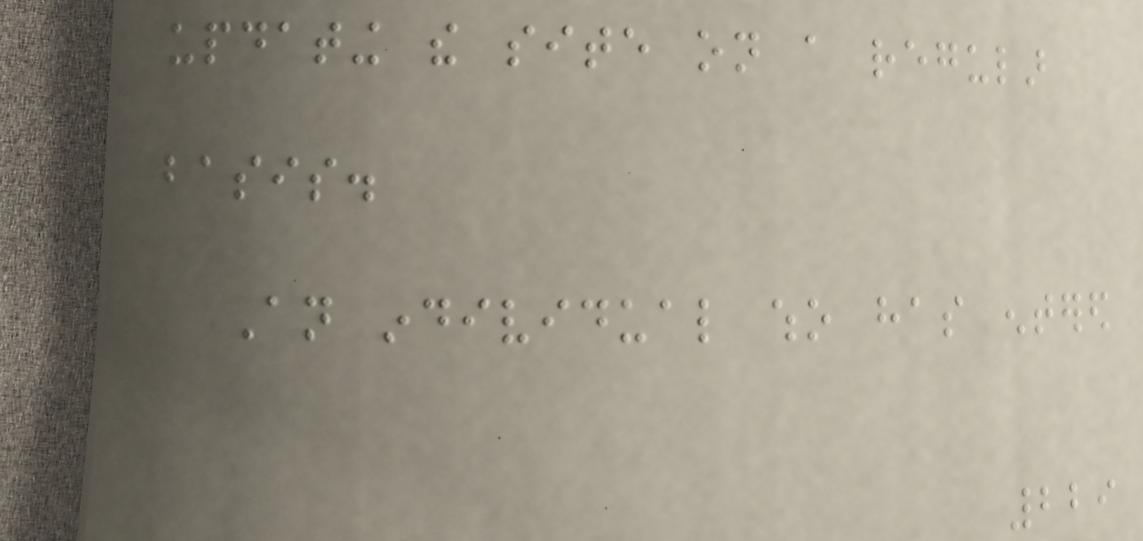updating the site on a regular
basis.
An individual who has entered
229
